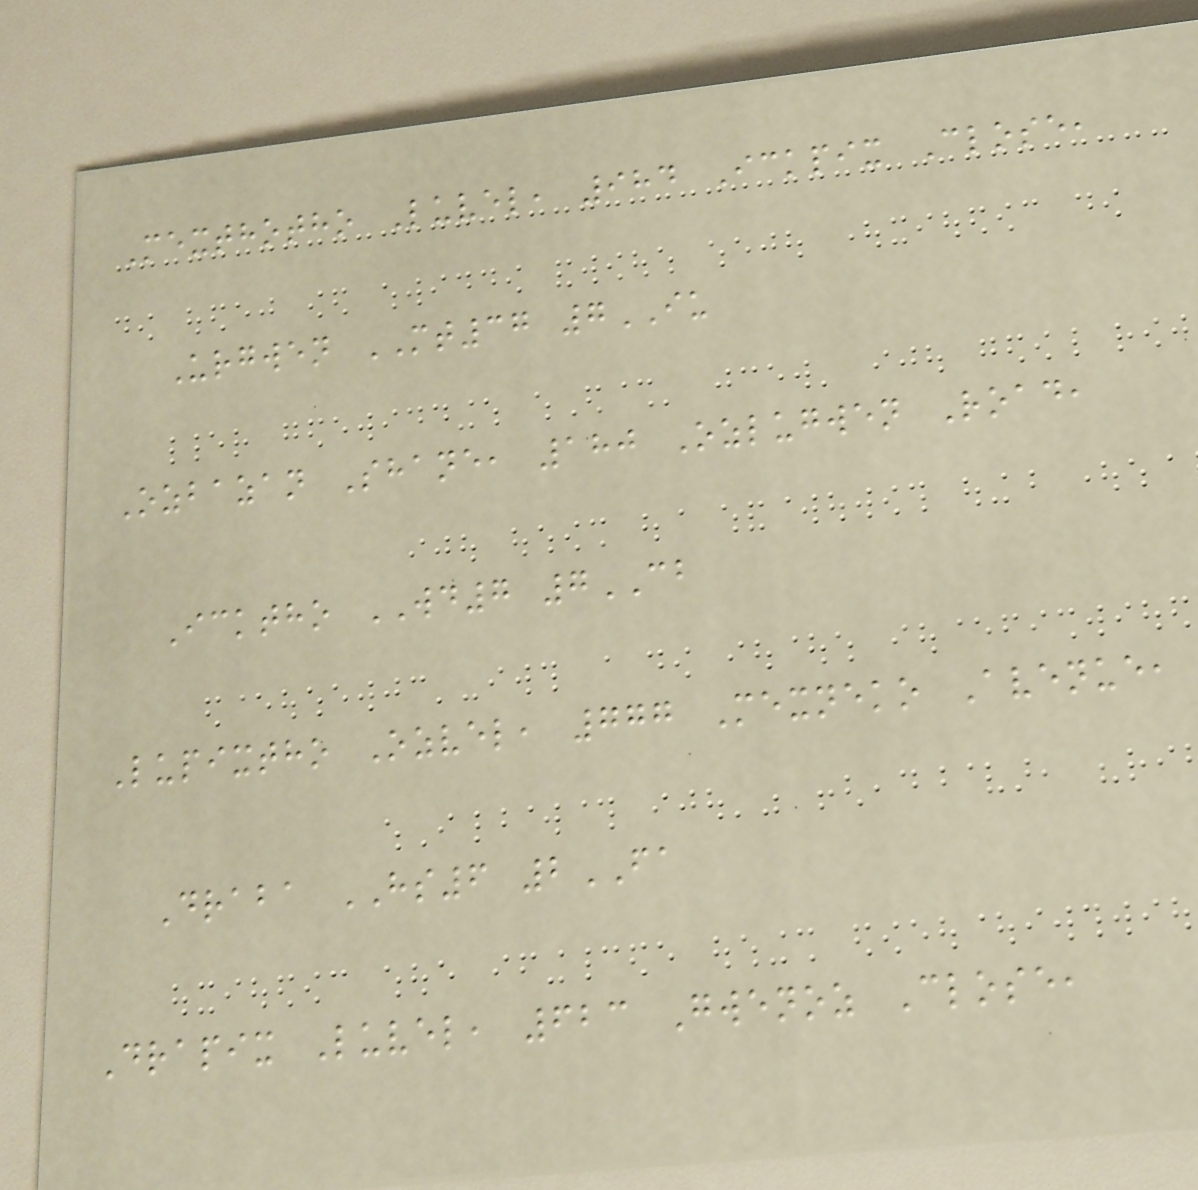Mexthotho Luvel, 984 Ickpix Close,
Urgwen MT37 7IU
Ozbazan Shane, 180 Ozlugwen Road,
Icktho WD7 7CB
Lupixtho Ozvel, 777 Mexneko Avenue,
Draba HS6 2FA
Drapix Luvel, 623 Gwenoz Close,
